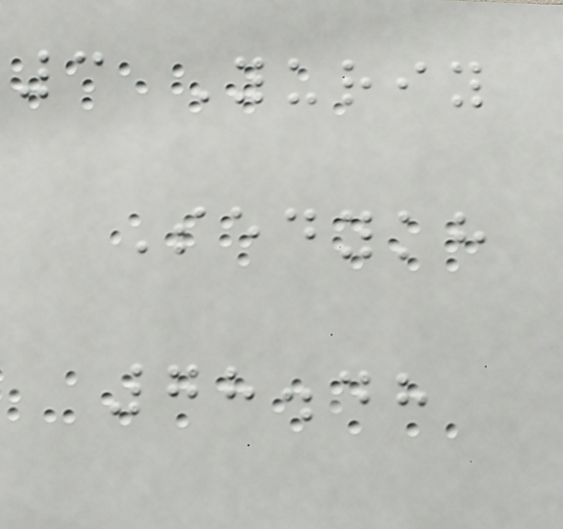3 Yuriy
Sedykh
78.48
